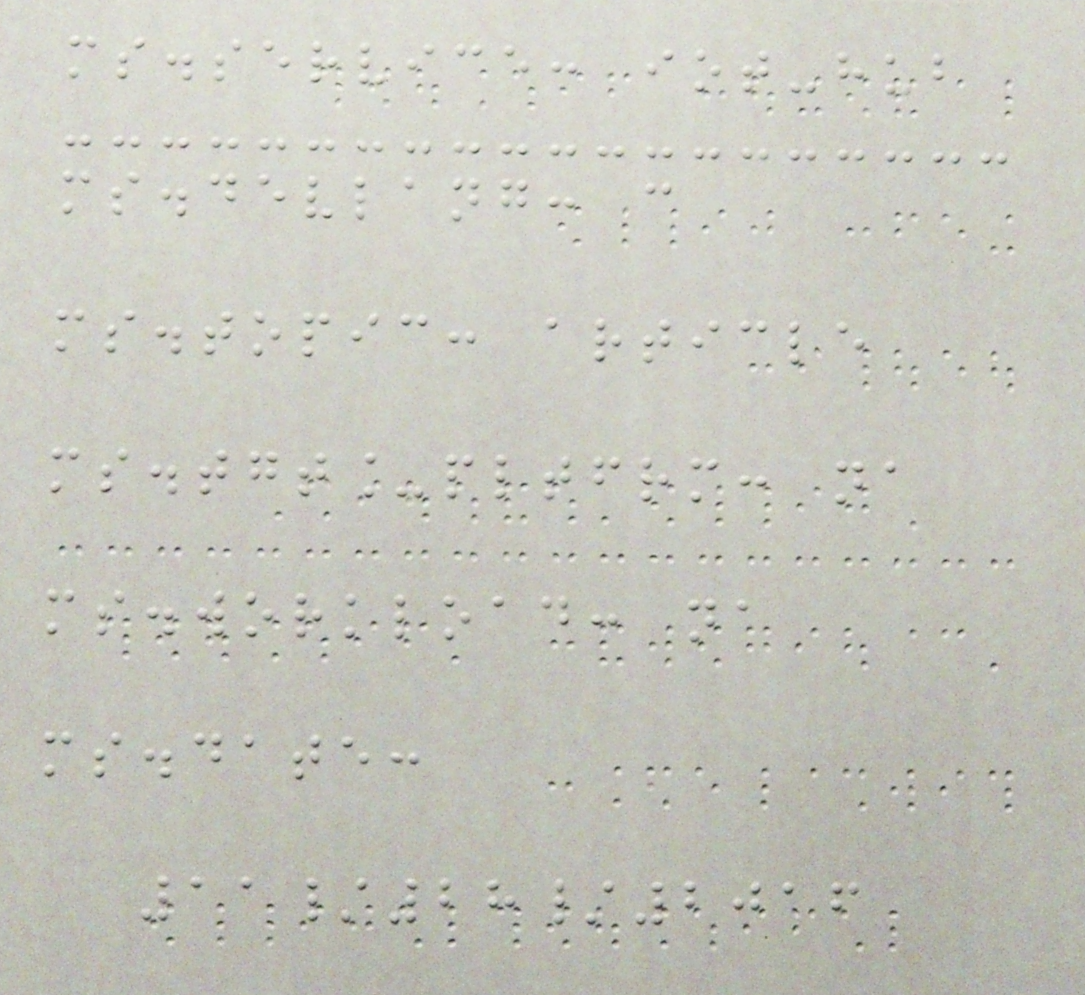ms.service: iot-hub
ms.devlang: c
ms.topic: article
ms.tgt_pltfrm: na
ms.workload: na
ms.date:
11/28/2016
